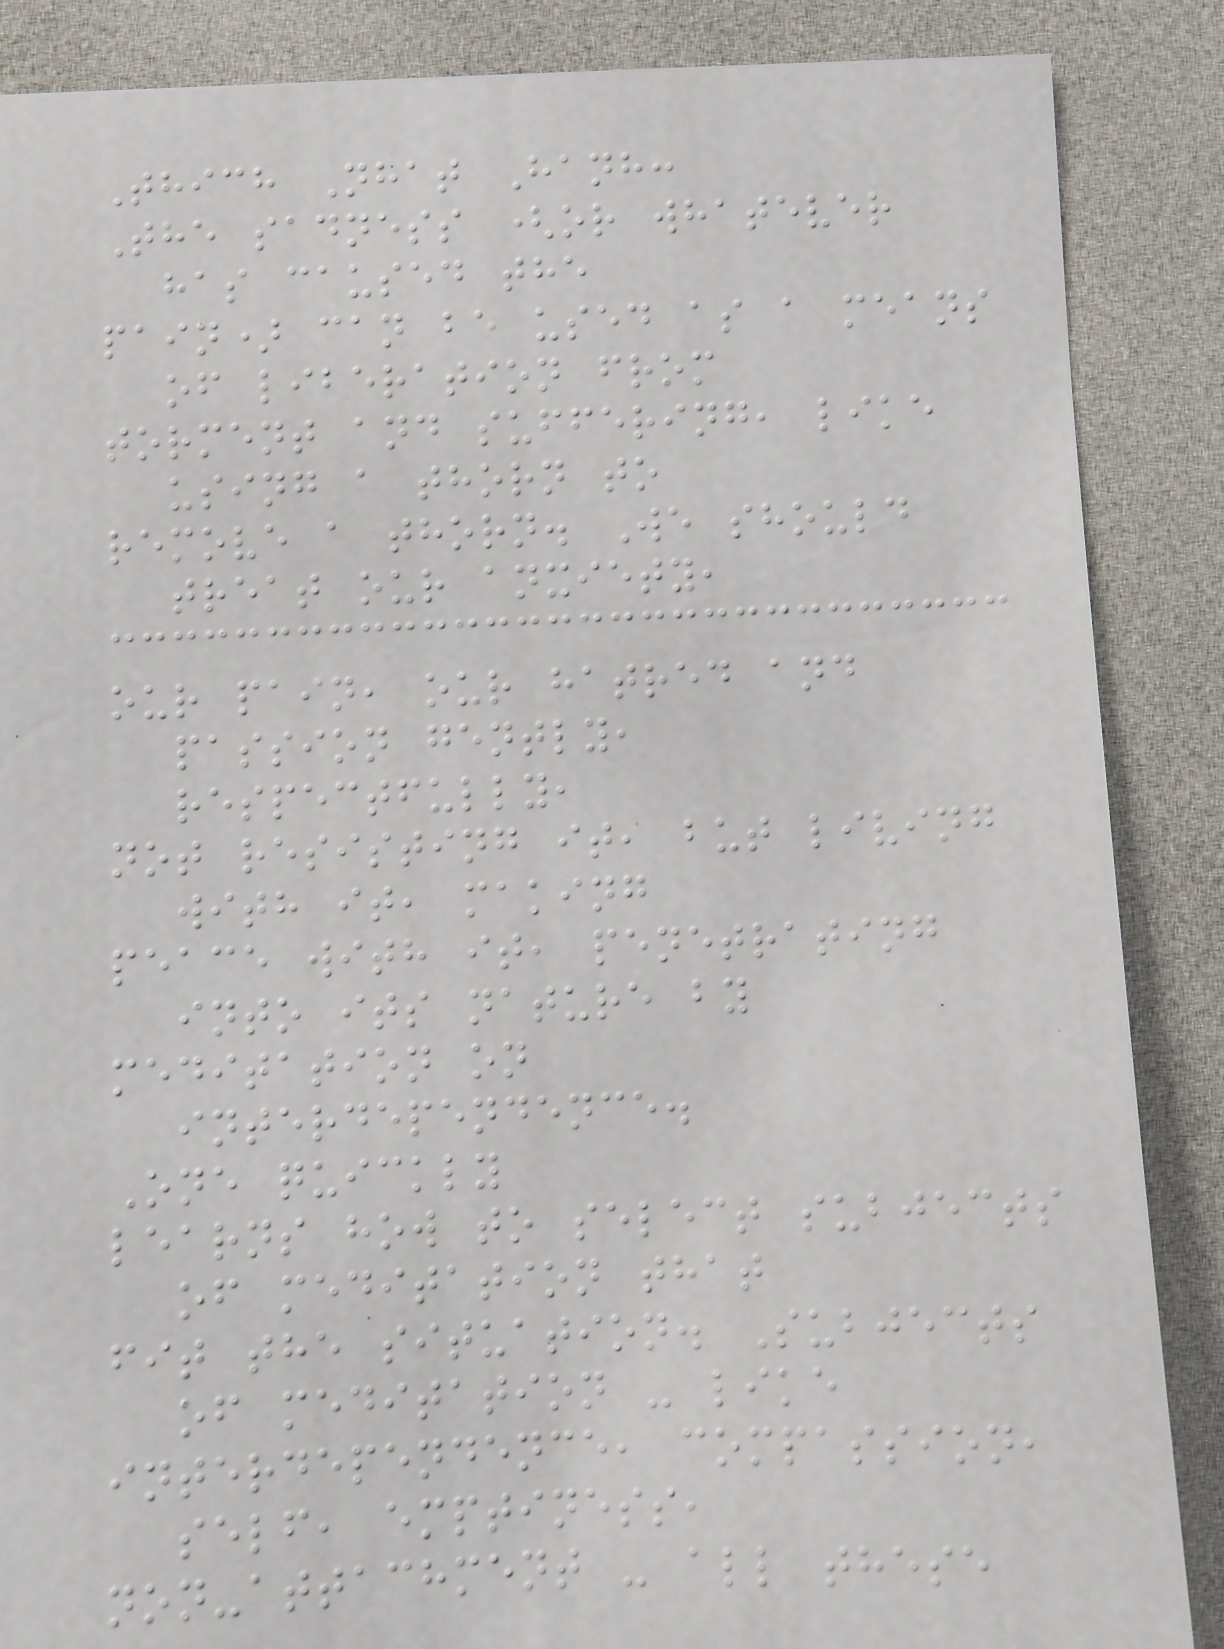Thich Nhat Hanh:
The sadness (or whatever
has caused the
pain) can be used as a means
of liberation from
torment and suffering, like
using a thorn to
remove a thorn. We should
treat our anxiety,
our pain, our hatred and
passion gently,
respectfully,
not resisting it, but living
with it, making
peace with it, penetrating
into its nature by
meditation on
interdependence.
One quickly
learns how to select subjects
of meditation that
fit the situation. Subjects
of meditation - like
interdependence, compassion,
self, emptiness,
non-attachment - all these
